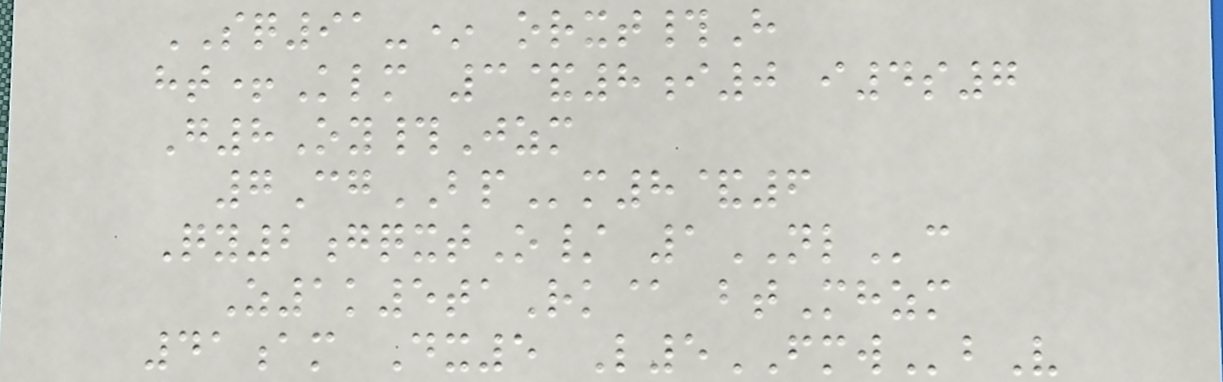SQ91-* orxt#H
ht+Klm 3&8i0 i4s7
G8Oy#Jzm
7CgBPm8&6
Qy2gqxtO/ 1NLc
Z1k5taRk@ btMhzm
41am Dx5 L5FMWbV
